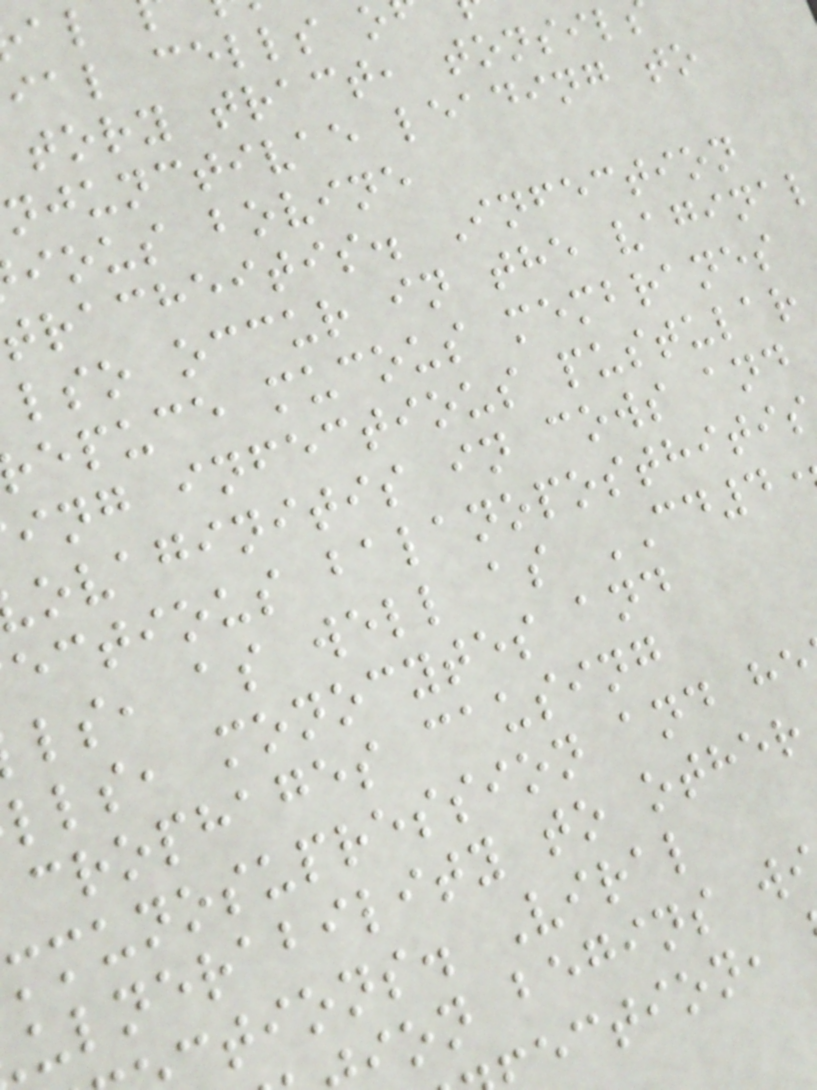ial cells o
tory tract, tonsil
njunctivae leading to
ious bovine
racheitis. Infection
lso occur in the vaginal
epuce mucous membranes
ing infectious pustular
ovaginitis in cows and
ectious balanoposthitis
ls, as well as CD4
lls, monocytes and
crophages causing
mmunosupression and he
ulnerability to other
ctions. Viral
ion begins w
